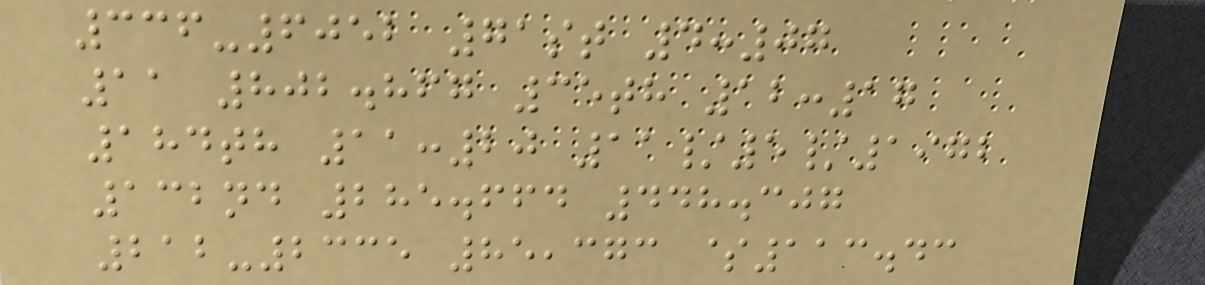336-6052 71st 4:07
11 802.867 35th 12:17
184th 11:20 11/5/1972
132nd 285.664 448.307
212-2335 85,373 $113.43
